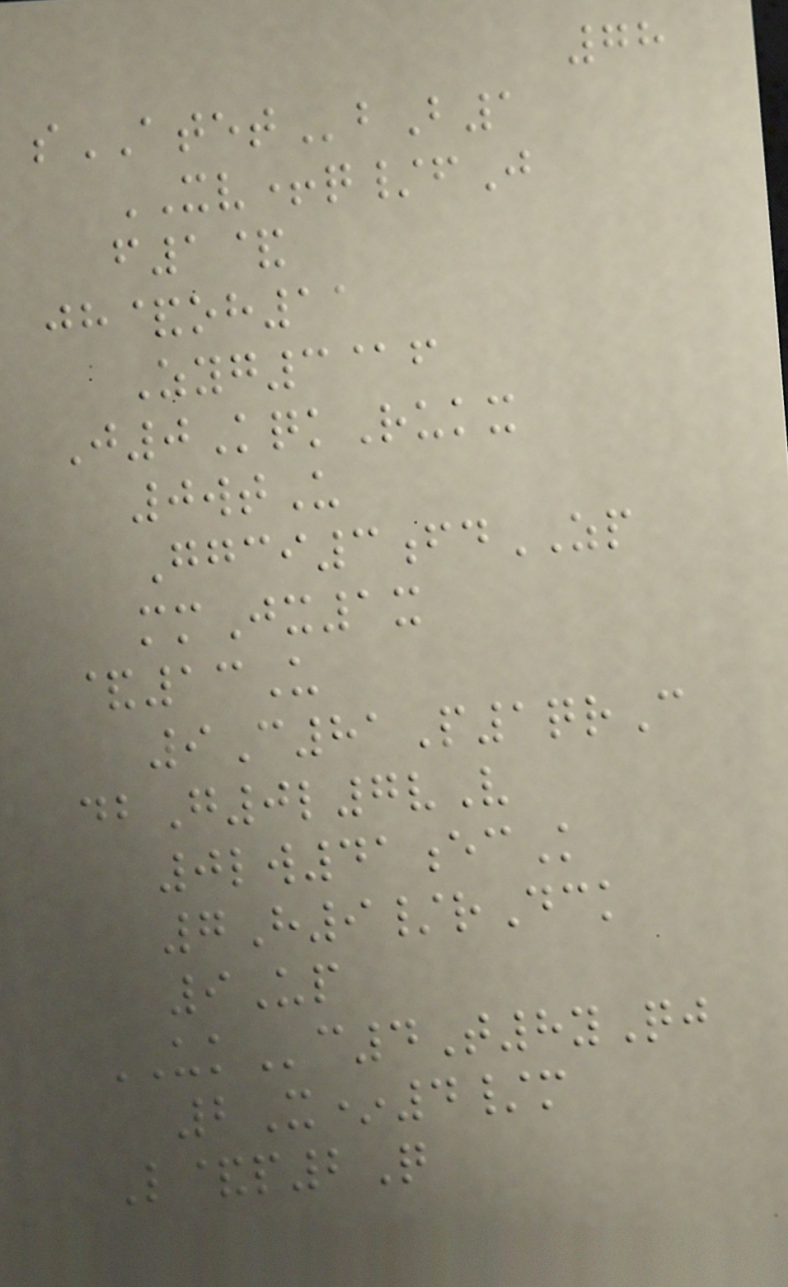78
sATETbB1
XV+q/fJ
f1&
jh&oh11
Zyg3@f
J0KqkRukx
0wtU
Ggci3fdZP
mmJx1x
&13U
9C81P1qrC
dbG0l7vV
0lw41ecK
7H9/rDck
9Up
UKc4T8yQj
2X*4/m
L&p2Q
